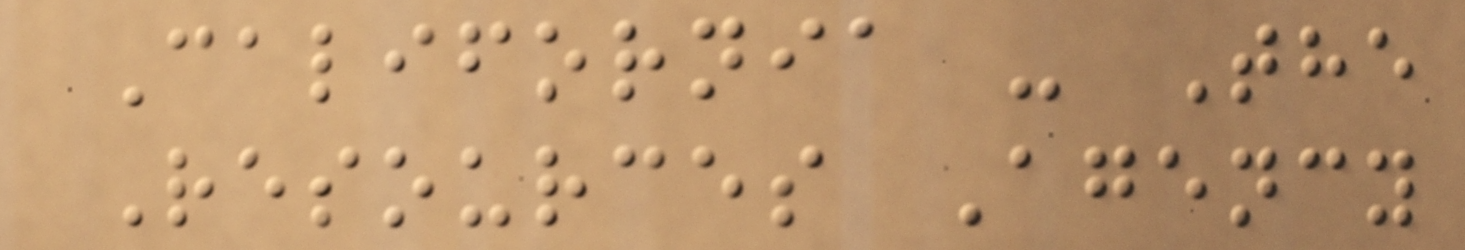California - The
Resources Agency
